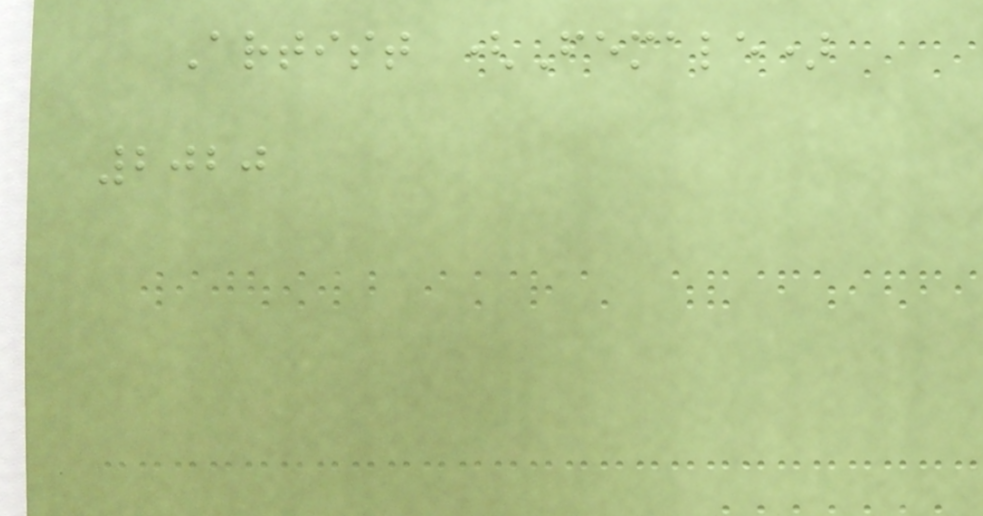Artist (Female)
2020
